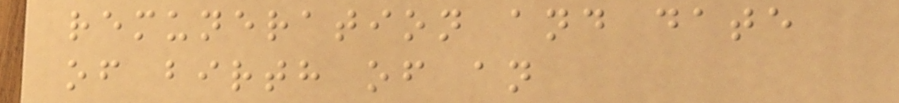remuneration and date
of birth of an
